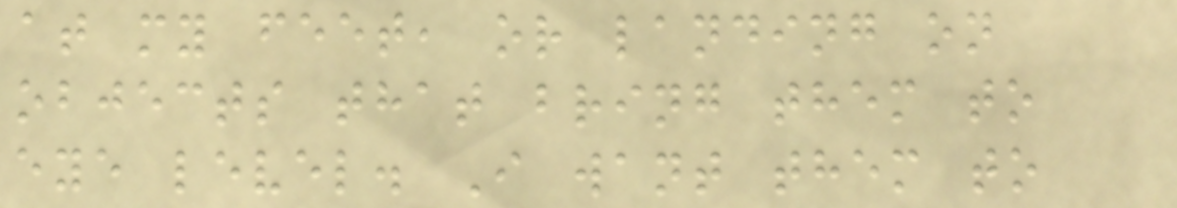at my feet, or landing on
objects that bring them to
eye level. I want them to
